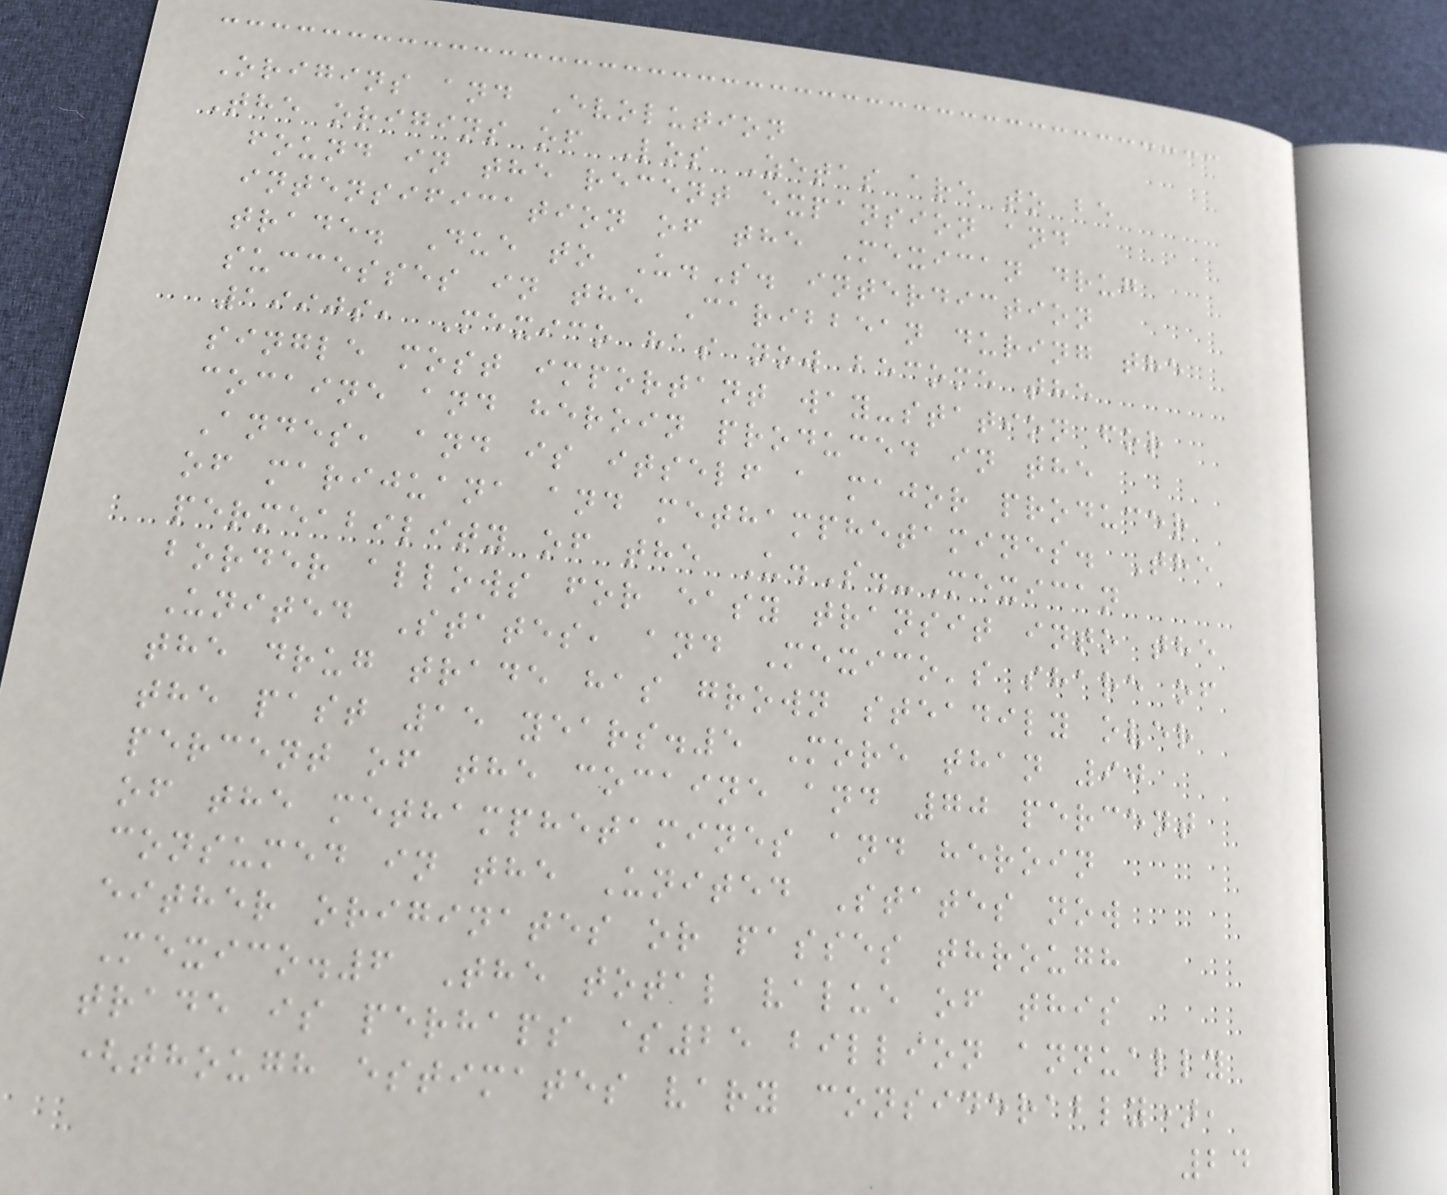Origins and Evolution
The origins of Los Zetas are to be
found in the recent expansion and
intensification of the Mexican drug
trade. Due to U.S. interdiction
successes in the Caribbean during the
1990s, Mexico has now become the
single most important way-station for
cocaine and heroin produced in the
Andes, and is itself a major producer
of marijuana and methamphetamines. The
permeability of the U.S.-Mexican
border allows for easy transit into the
United States, and Mexico's share of
the drug trade has grown steadily over
the past 15 years.5 More than 90
percent of the cocaine and 70 percent
of the methamphetamines and heroin
consumed in the United States now
either originates or passes through
Mexico.6 The total value of this
trade is perhaps $25 billion annually
(though estimates vary considerably),
24
